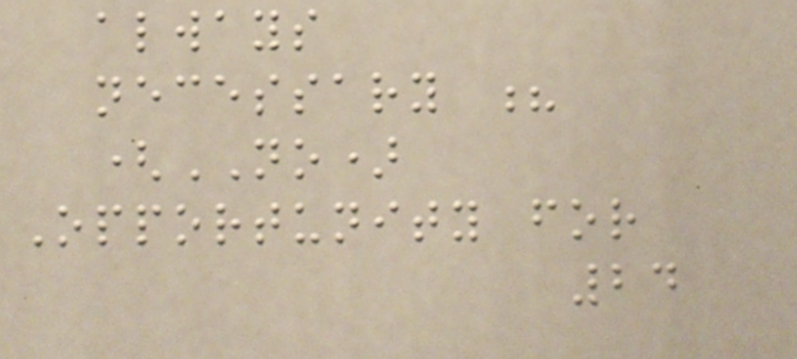always
necessary ?
(NO)
Opportunity for
24
